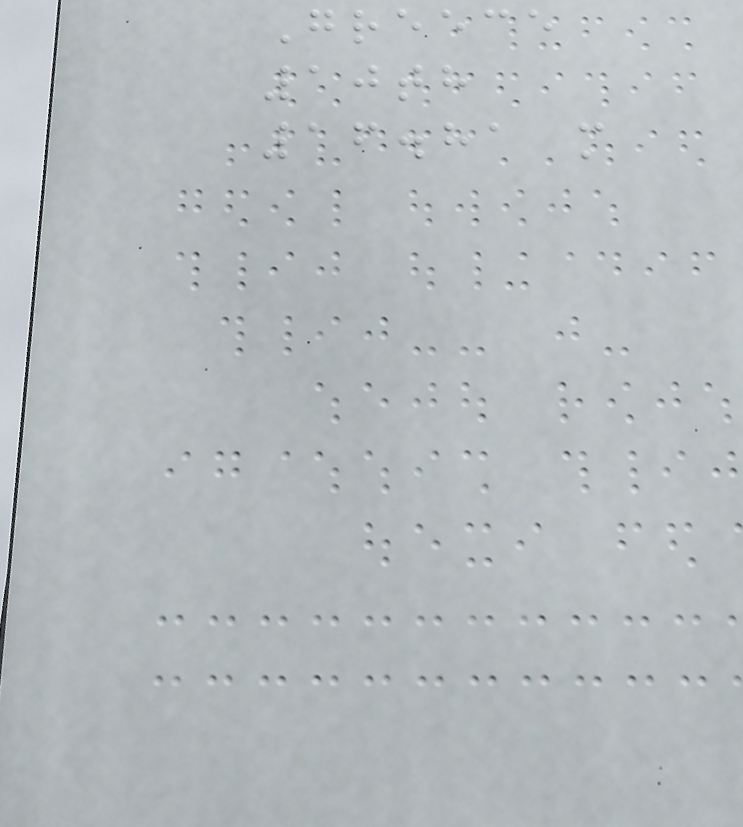Greece
10th
16.81 m
